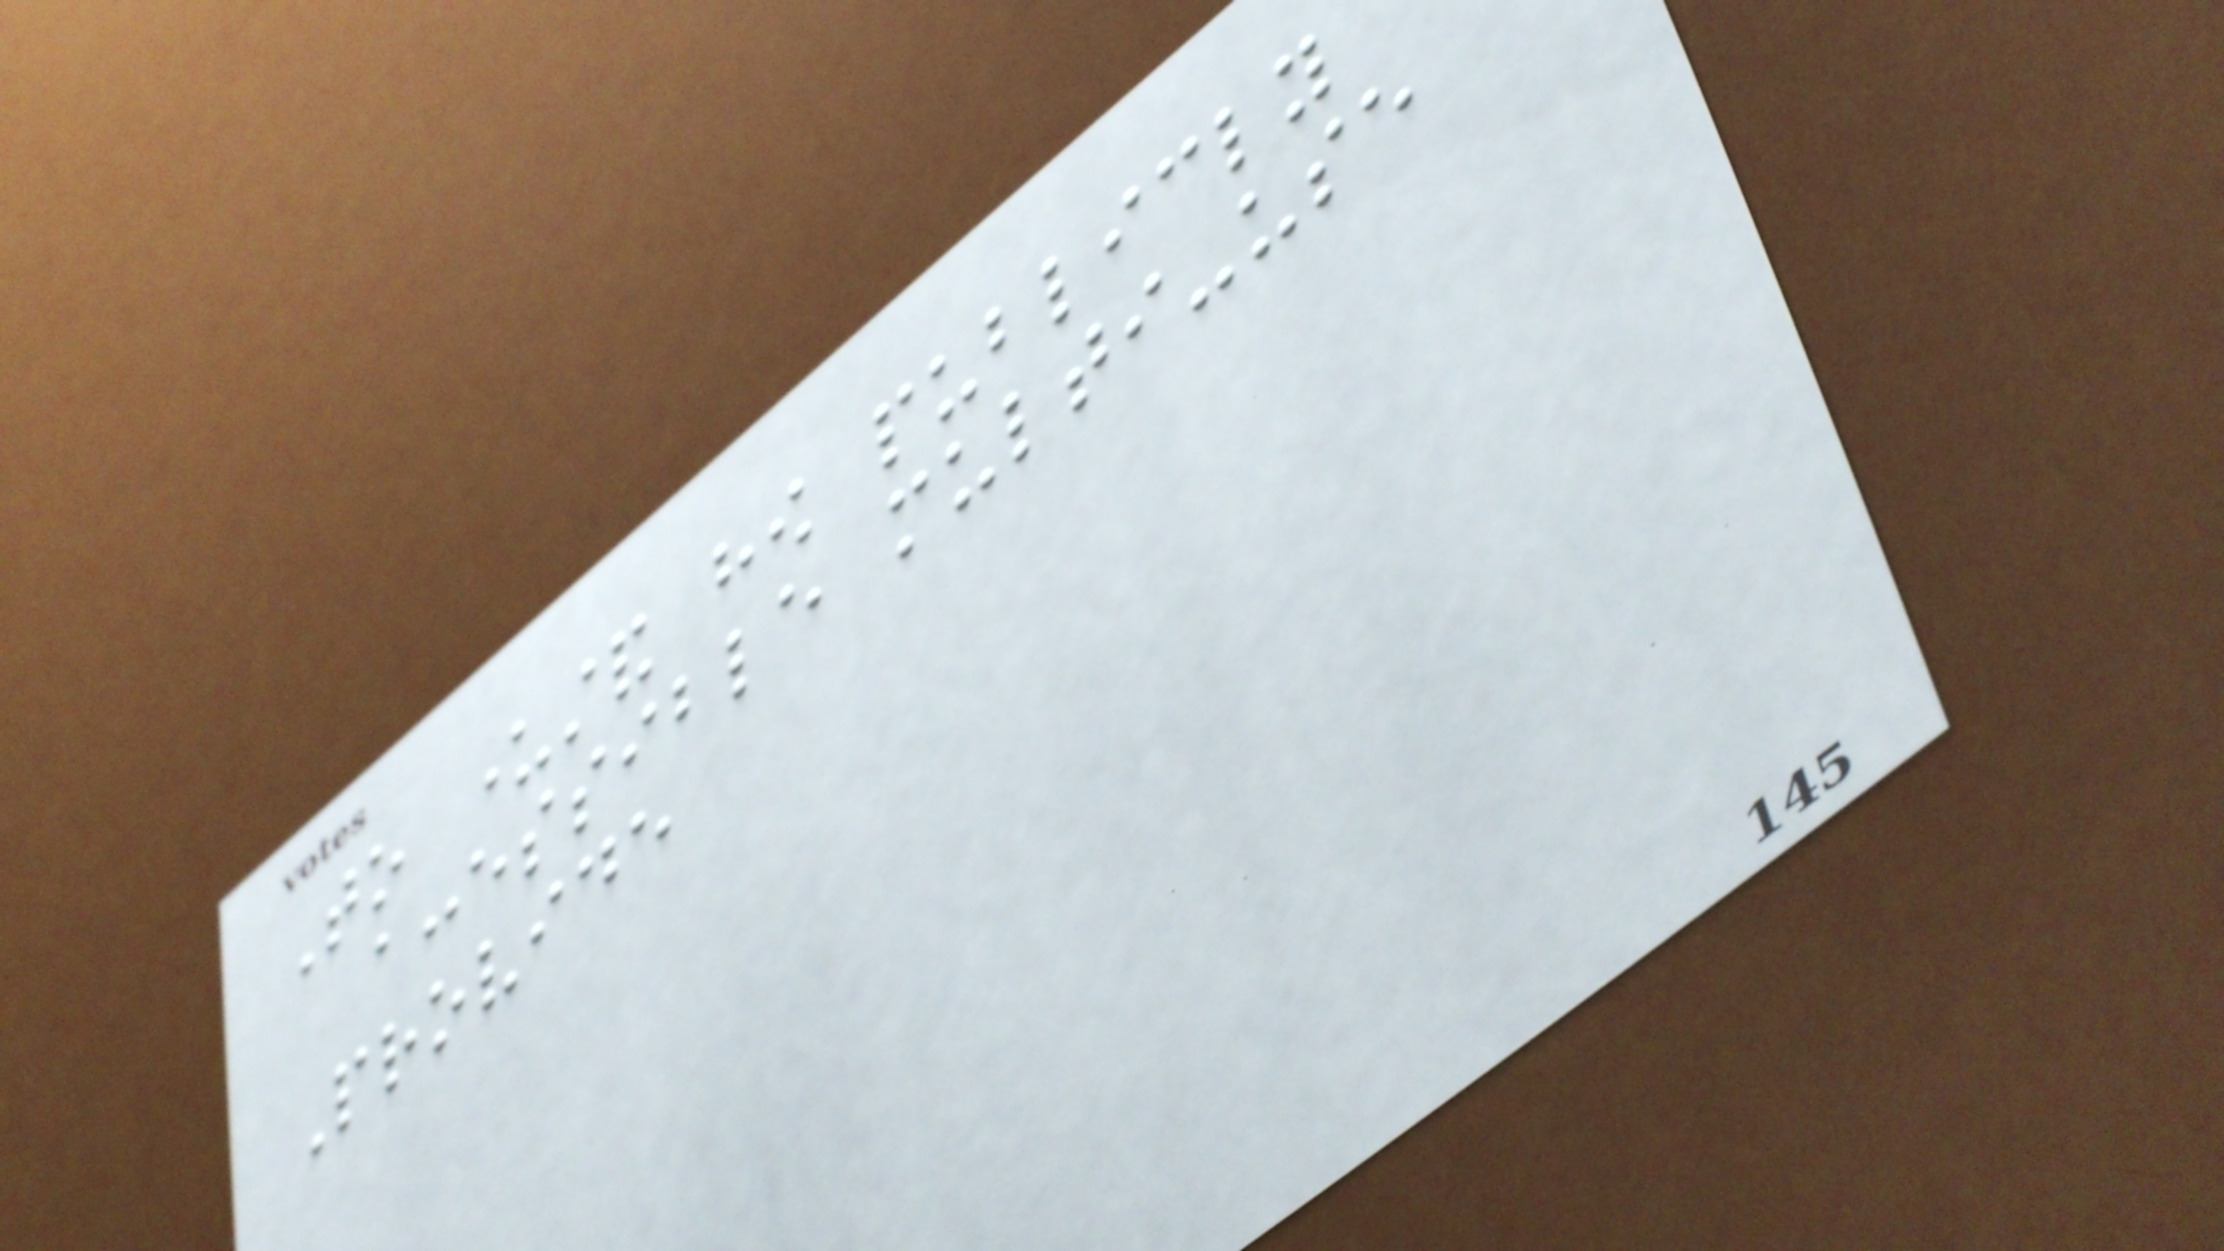To understand how publicly
accessible multi-use
Provide
